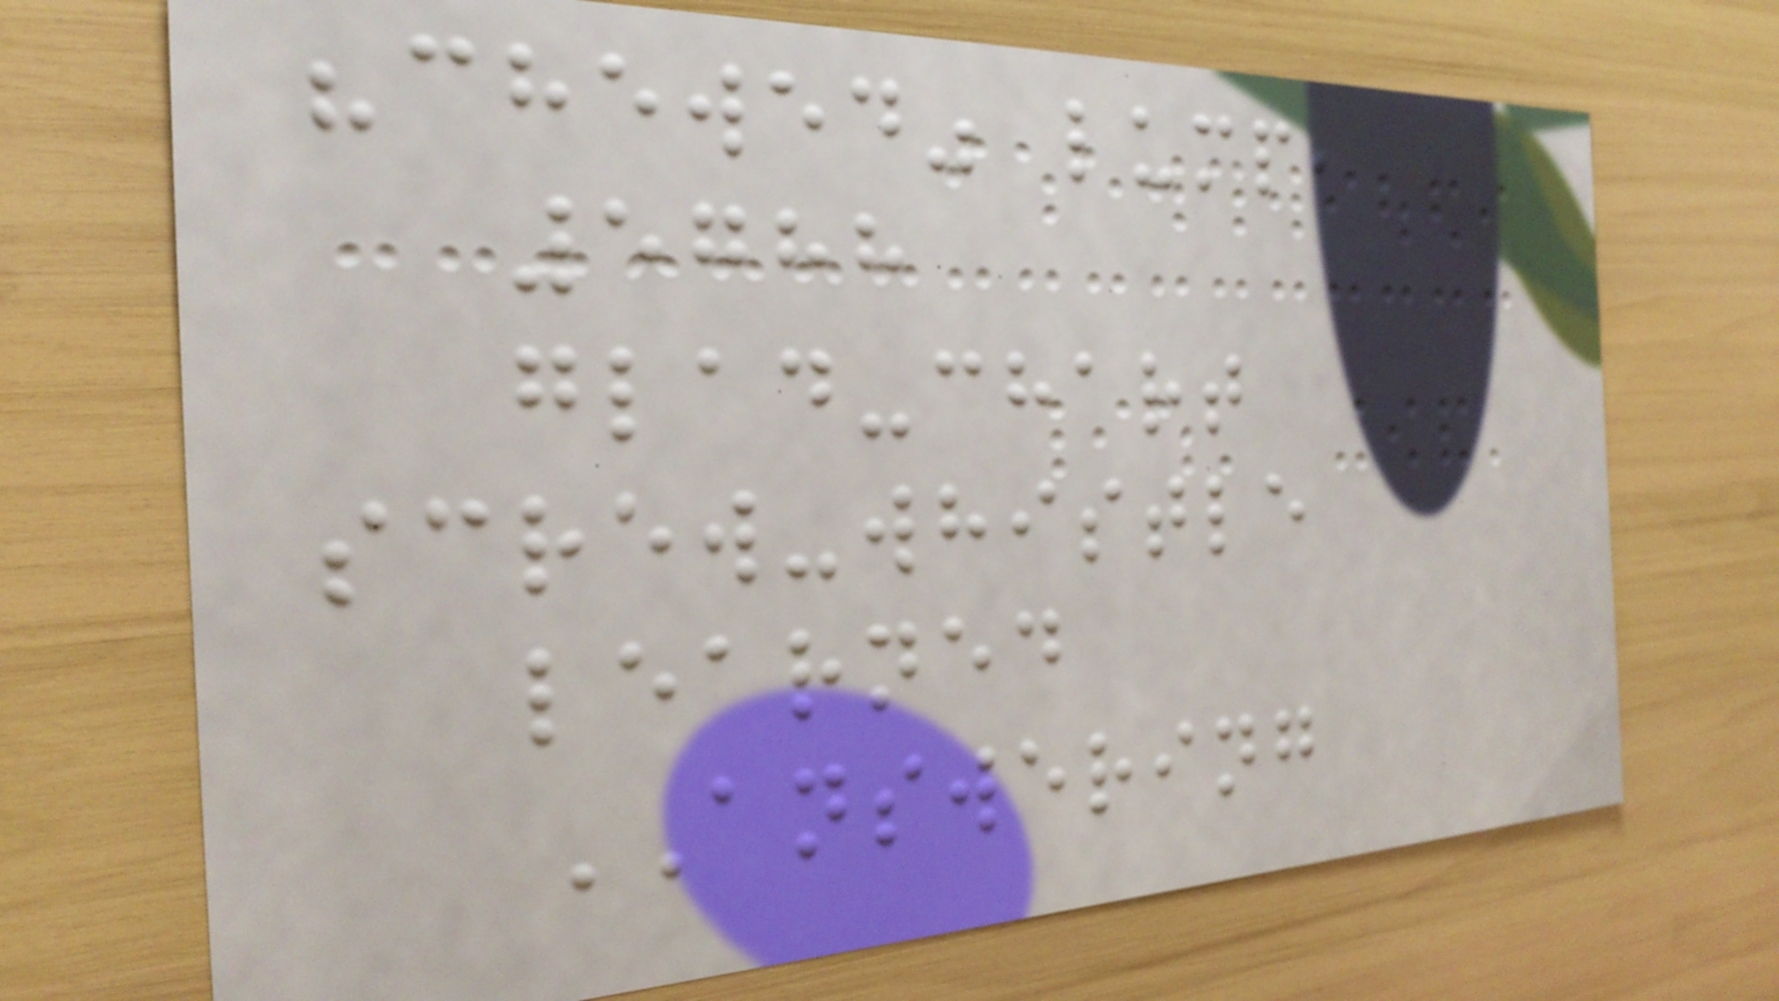"chewed" lump,
5788
glad-chart
screw-whistle
learned
ANSWERING
